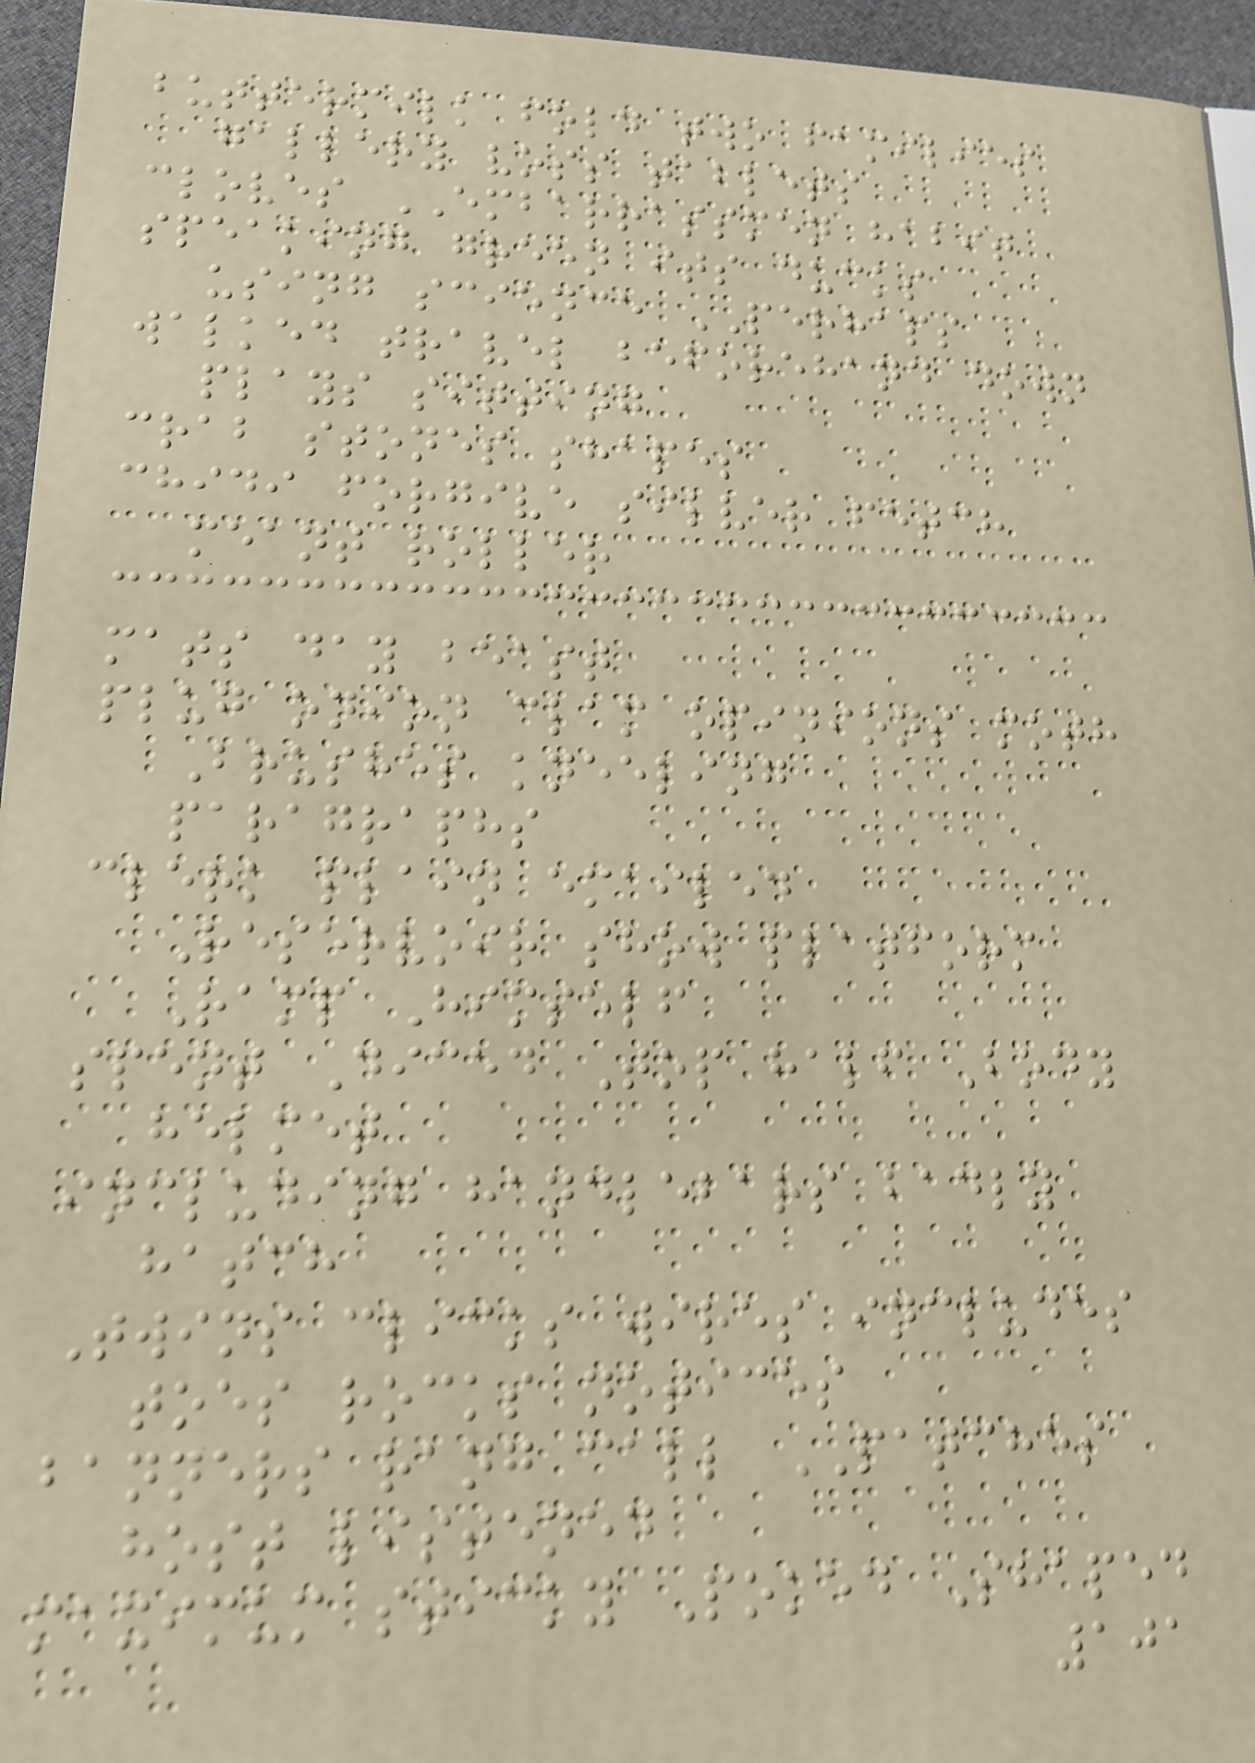buttermilk fold two families
gallery voss tablets
cloves EMBARRASSMEN habit
speaking green its ducks
using science PERHAPS
walked travel beforehand down
plays sitting
crab stones shapes
chidi forgive silver fetch
meant roller
mats day beast
plug onion clam opinions moth
Brushes kneeling
paragraphs
clerk plain emailed
Reservoir show platform
Ramp Himself
spent Diced Top half Body
helmet
including handlebars badly
hatch
Twins clicks wires includes
toes rocks notices
banners rang call PATCHES
host listened
maximum sticky Poked Shaped
101
